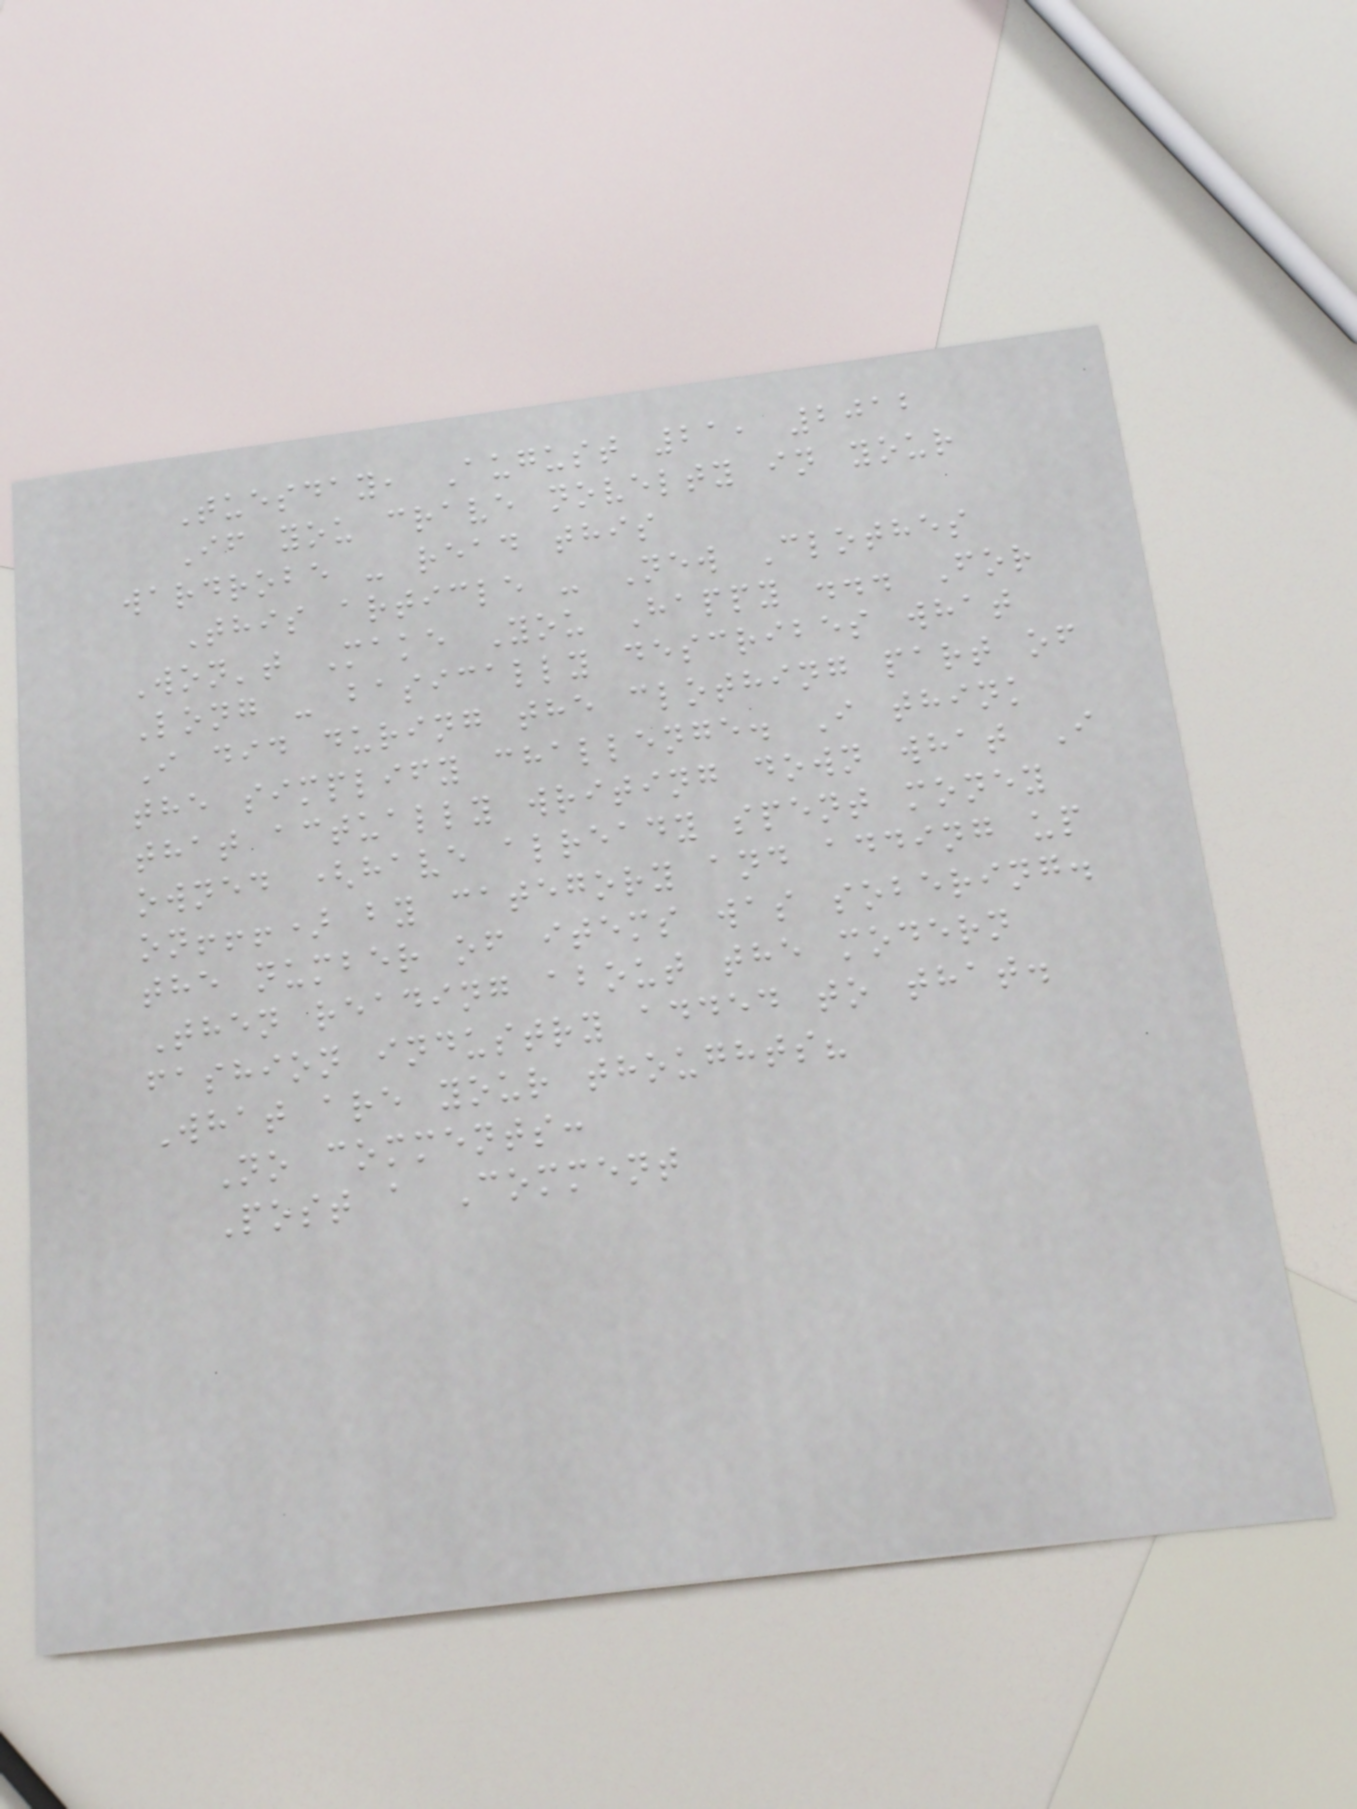Tuesday, August 21, 2012
If you crave novelty in your
wardrobe - read this
This article - New Clothes
Won't Make You Happy ... For
Long - basically describes what
I did during the clothing part of
the simplify challenge. I think
that actually writing down what I
owned (have already spent money
on!!!) by category and adding up
the number of items was sobering.
Then reading about the modern
fashion industry added to that.
What are your thoughts?
No comments:
Post a Comment
